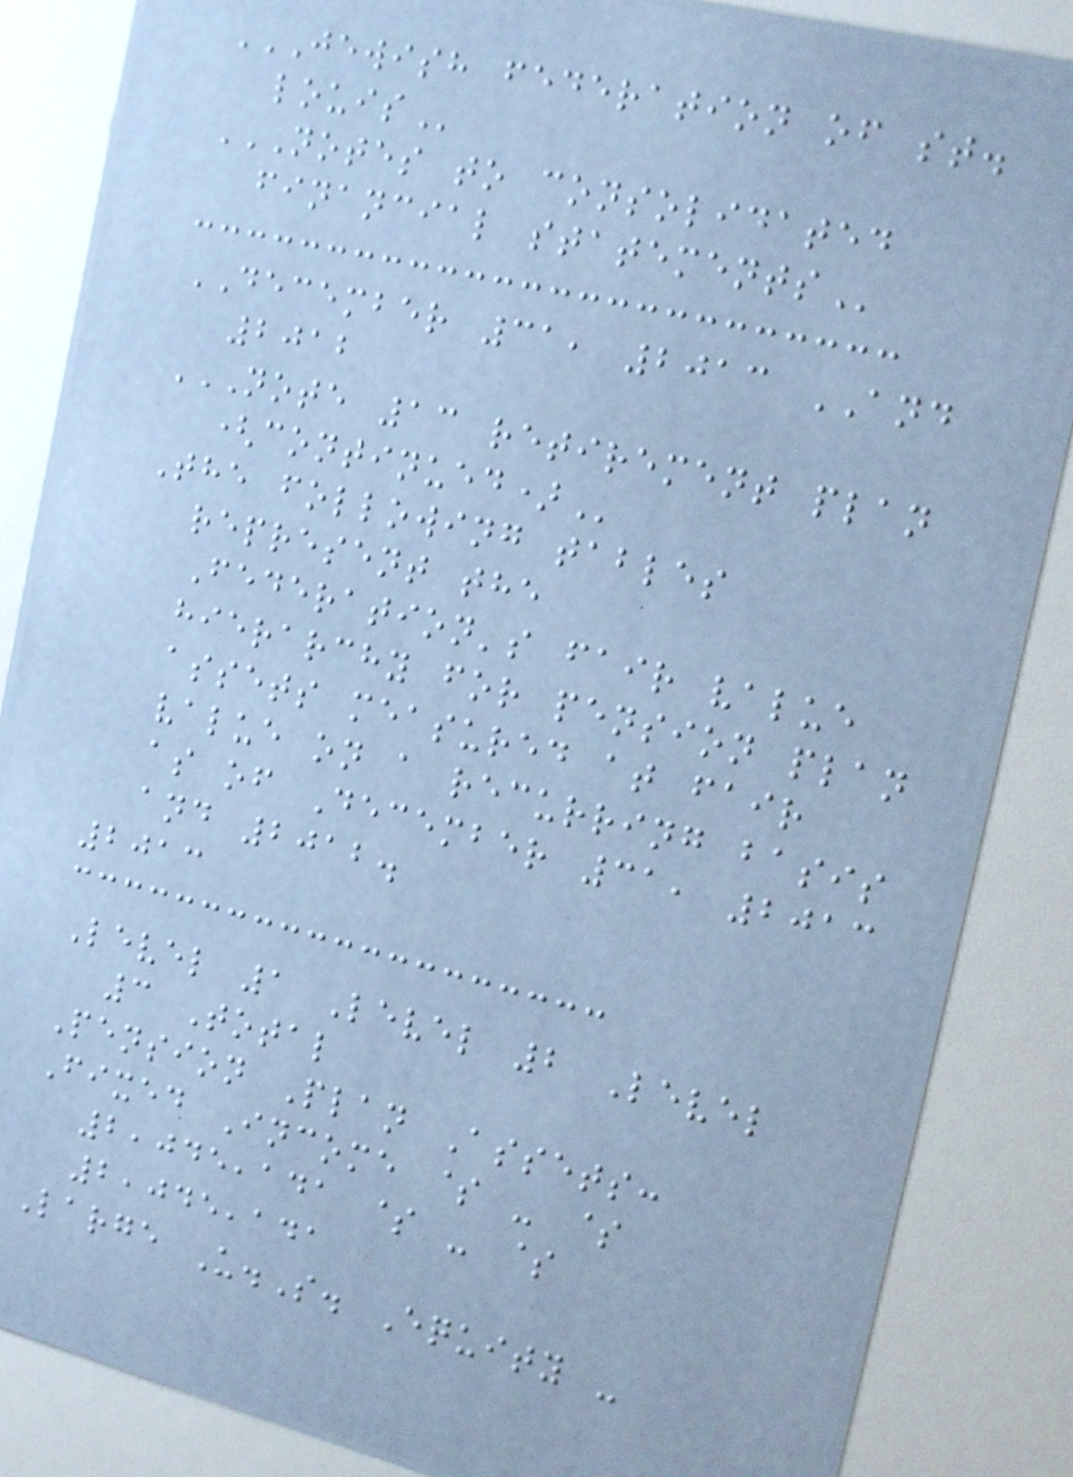JEWISH FEDERATION OF ST.
LOUIS
NOTES TO CONSOLIDATED
FINANCIAL STATEMENTS
DECEMBER 31, 2013 AND
2012
NOTE 13 RETIREMENT PLAN
(CONTINUED)
The following tables
represent the
Federation's fair value
hierarchy for pension plan
assets measured at fair
value on a recurring basis
as of December 31, 2013
and 2012.
2013
Level 1 Level 2 Level
3 Total
Pension Plan Assets:
Fixed Income $ - $
2,045,141 $ - $
2,045,141
Large U.S. Equity -
